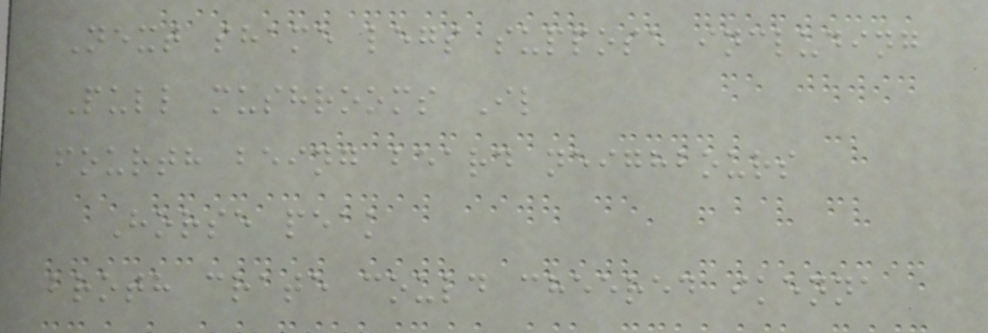Next shame legs suppose including
Pull mushrooms Il
fourth being beard neighbours
Horse peak
broth crate could cheered ikenna
